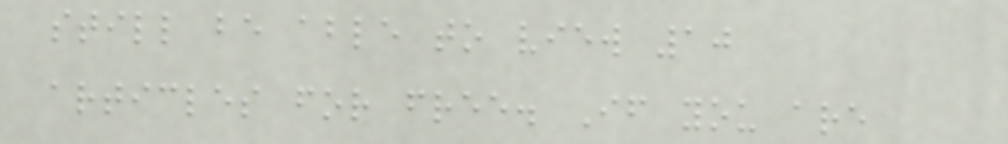still be able to view 10
articles for free. If you are
